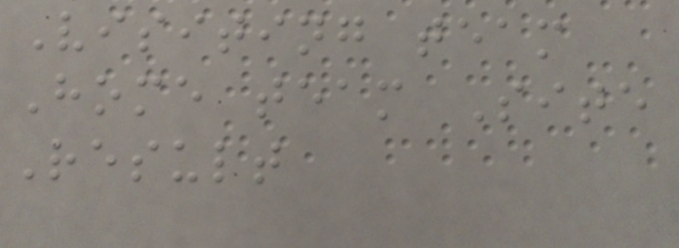Visiting team
Home team Site
Result
